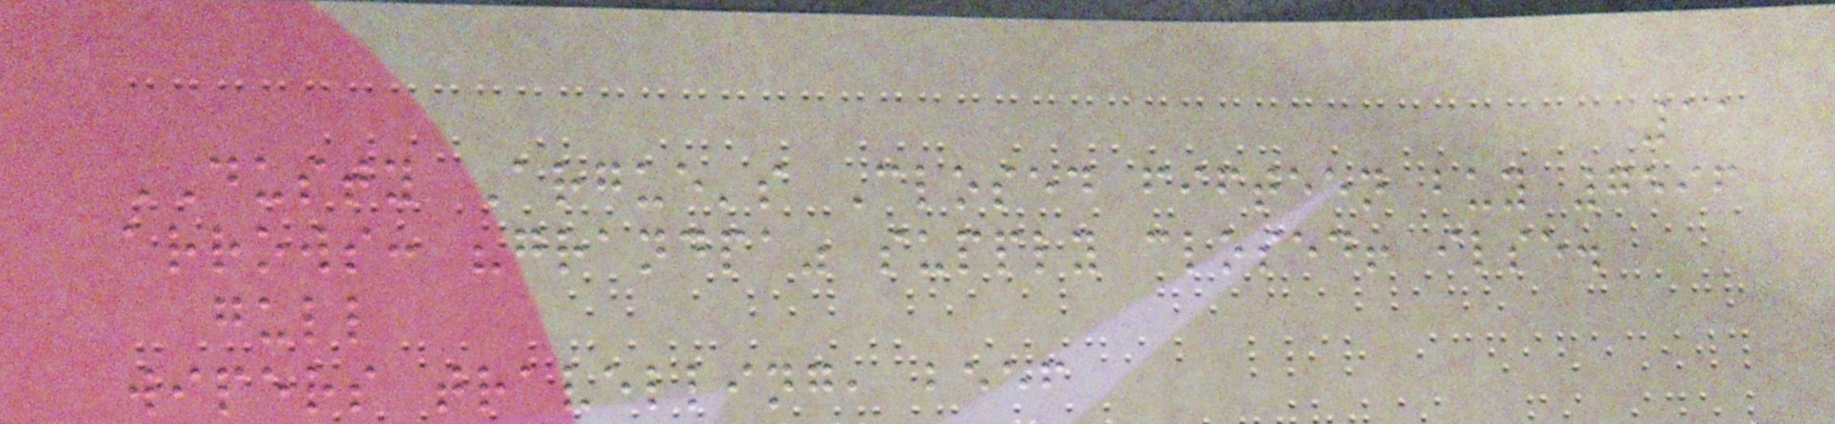11
DUSTY Argue's Closed fifteen buy 7596
arrows: "grandpa" supply closed! ilse.
gull
wipers travelling, beef
